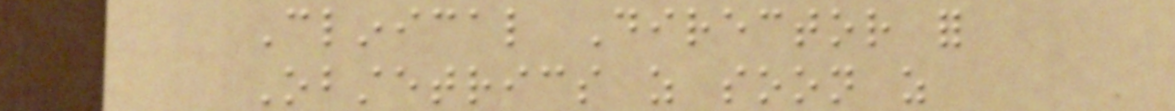Clinical Director for
Obstetrics as soon as
